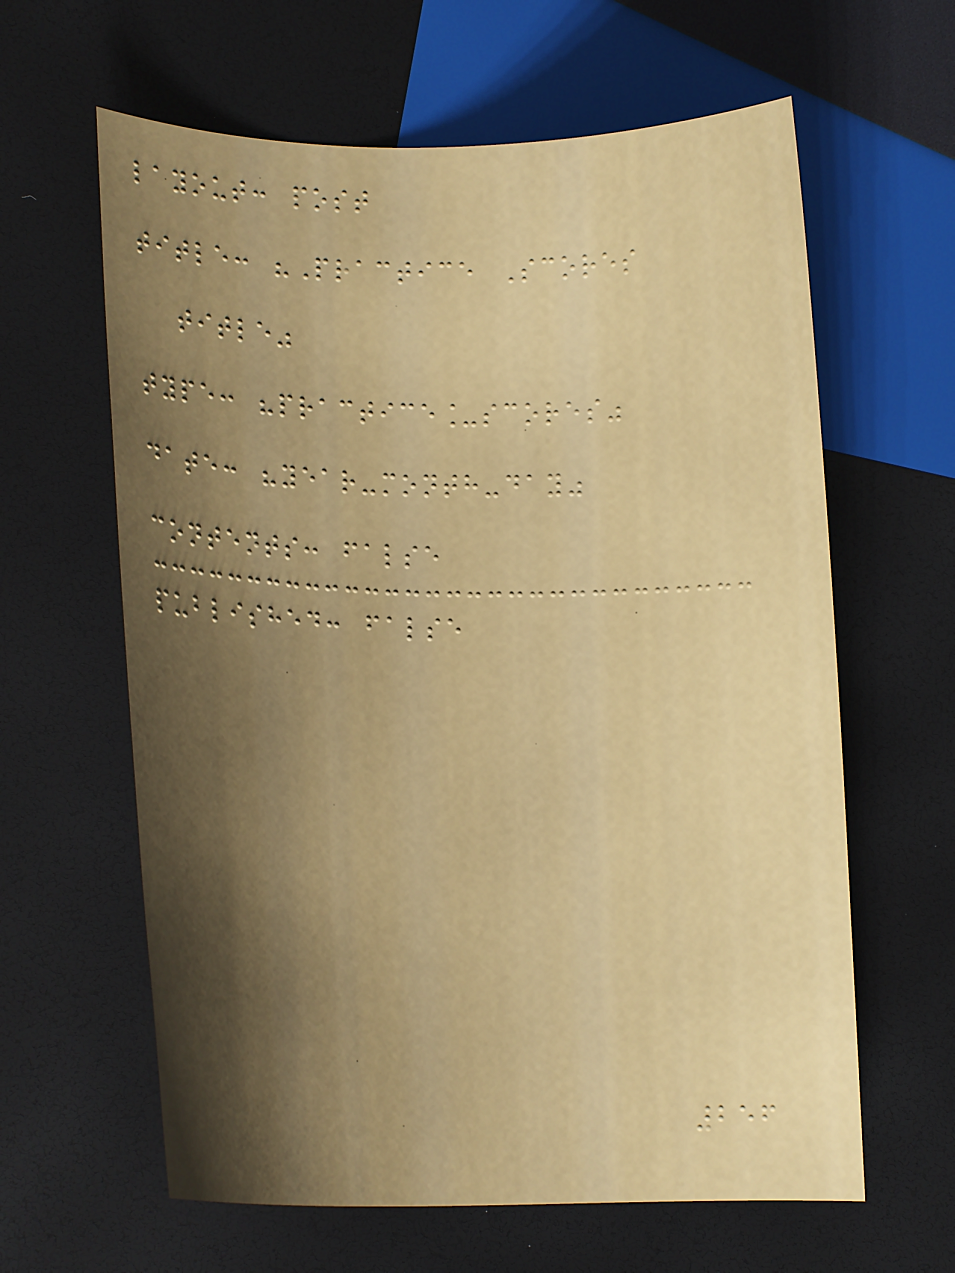layout: post
title: "Practice Scores
title"
type: "practice_scores"
date: "year-month-day"
contents: false
published: false
256
